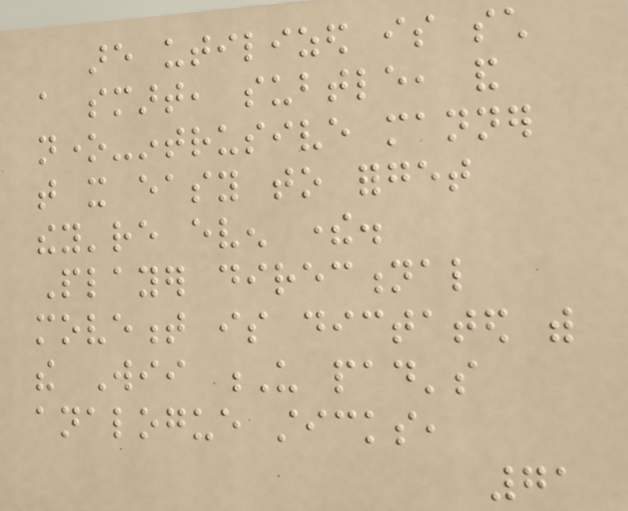are utilized is such
a smart, subtle, and
none-intrusive manner
that it easy to forget
they're even there.
Player directional
movement is dictated with
the Wii U pad's
analogue sticks,
71
